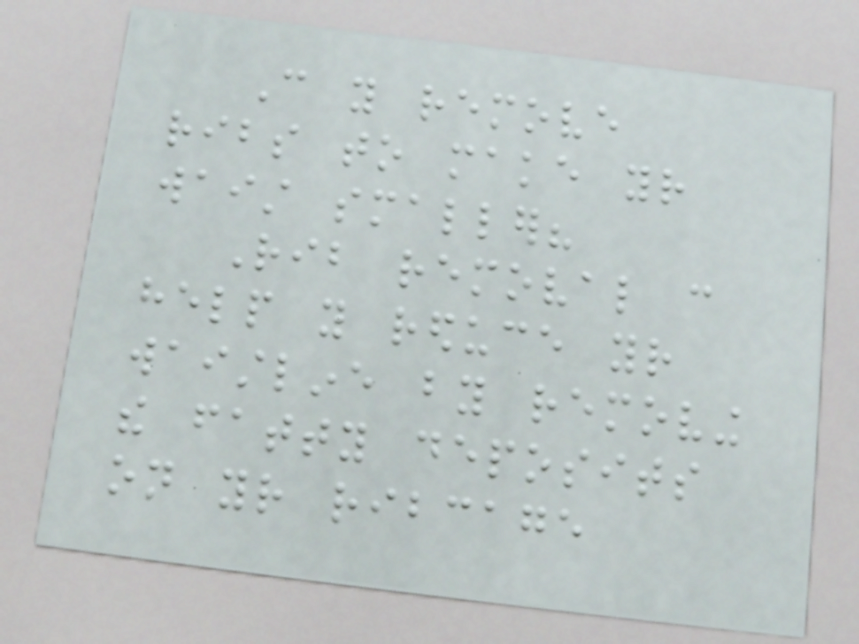Can you remove
ribs to make your
waist smaller?
Rib removal can
help you reduce your
waistline by removing
the fatty deposits
on your ribcage
